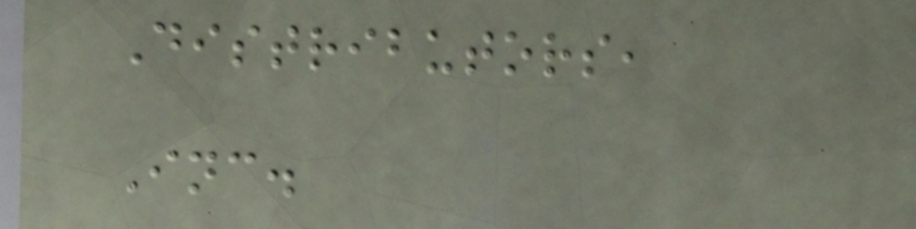Distributors,
Inc.
